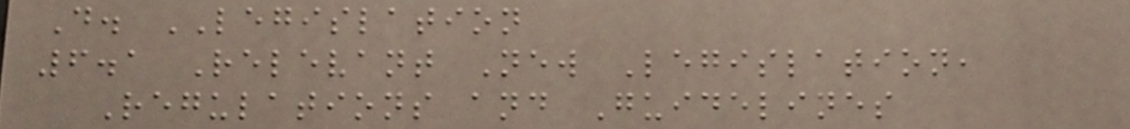D. LEGISLATION
6.1 Relevant New Legislation,
Regulations and Guidelines
